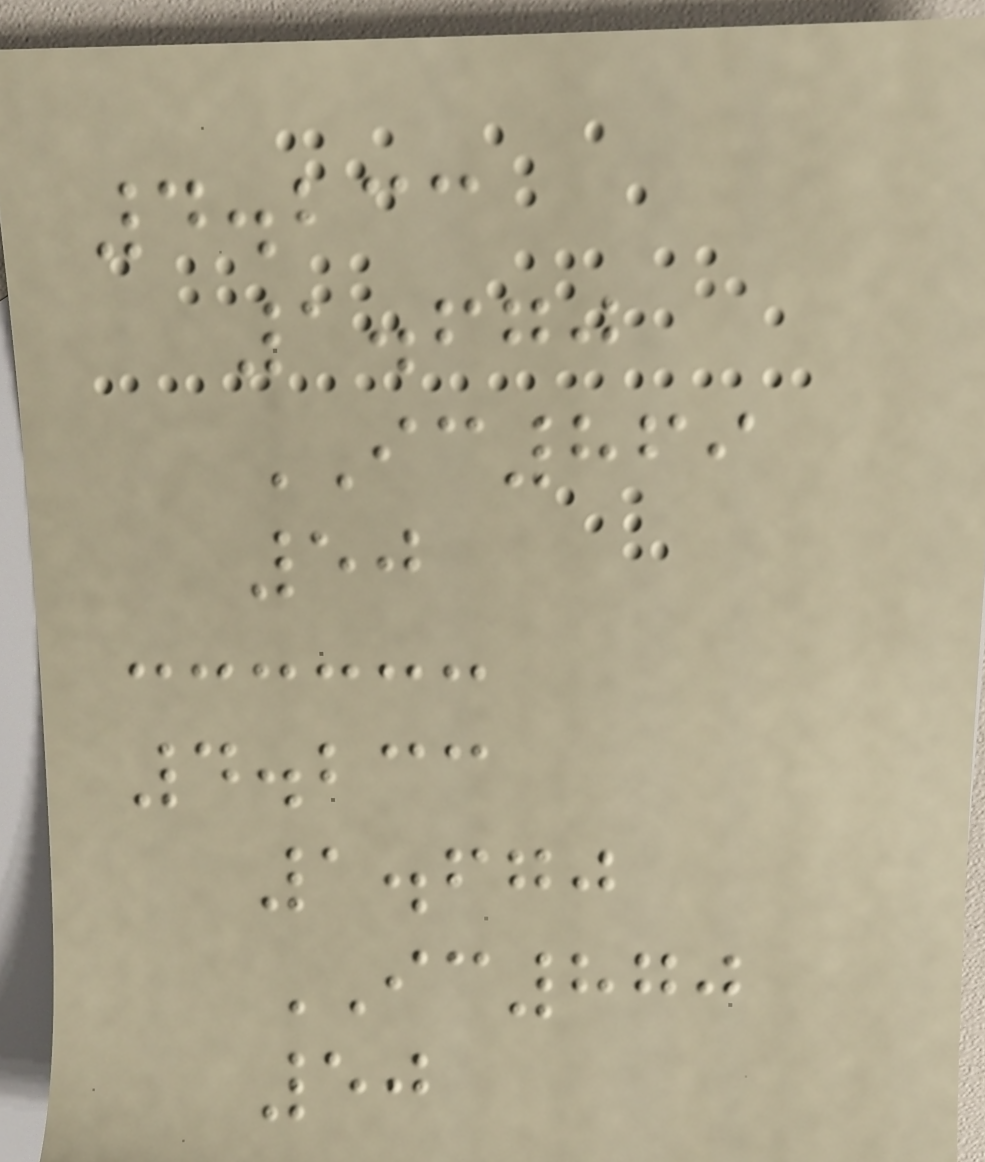4.233
1.670
IC869
50
4.233
1.670
IC870
50
